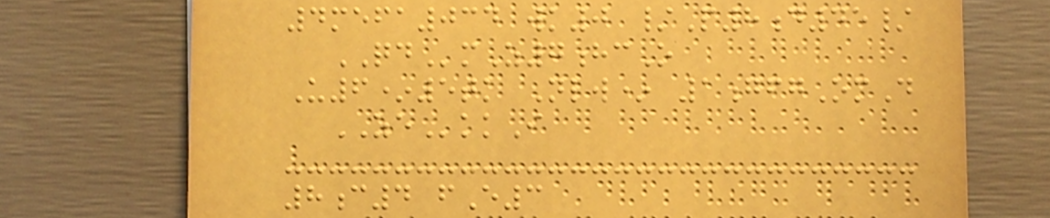4mefa034 wk0 /P8d45/
QDmZ7hcO
U6*5tk Nlw* 1gfgOmD
ZEkkI
8c4 fE3
